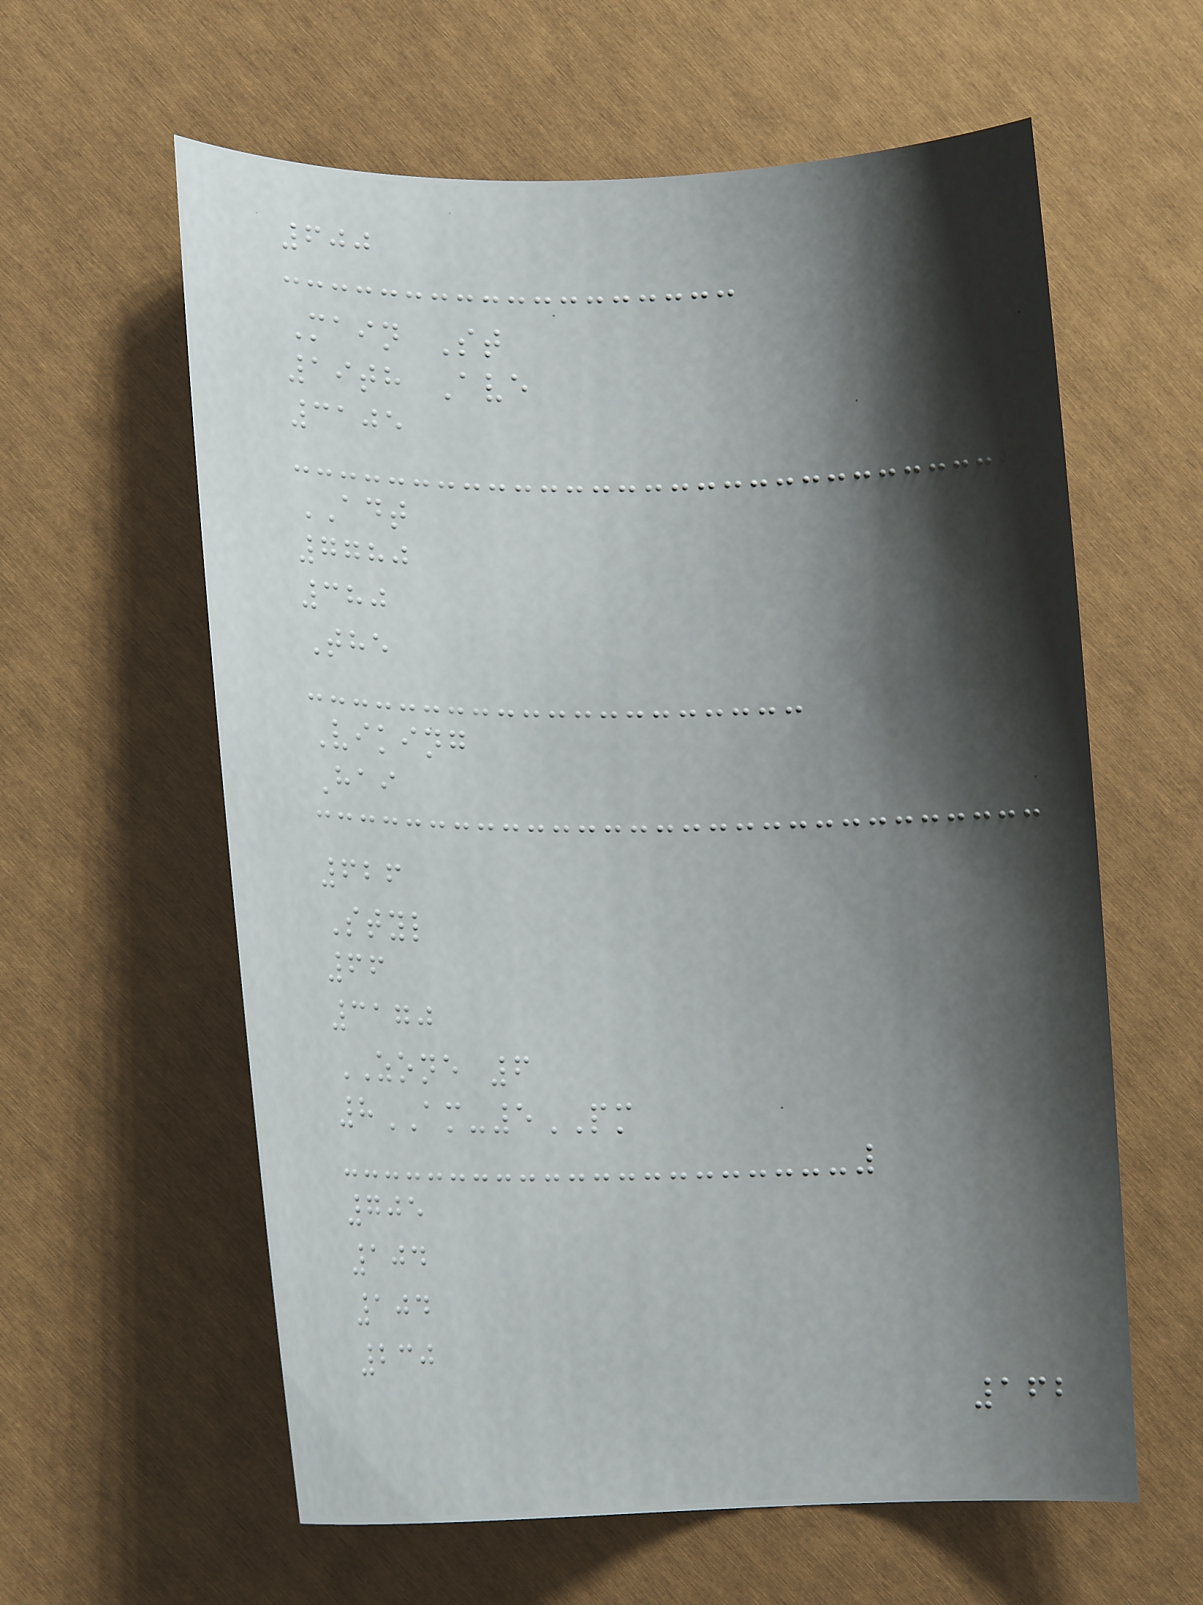600
Main St
19th Ave
3105
ADT
7780
380
The
Viking
Hai
626
Styl
66
3170
ZONE 6
8AM-5PM
705
104
104
230
162
